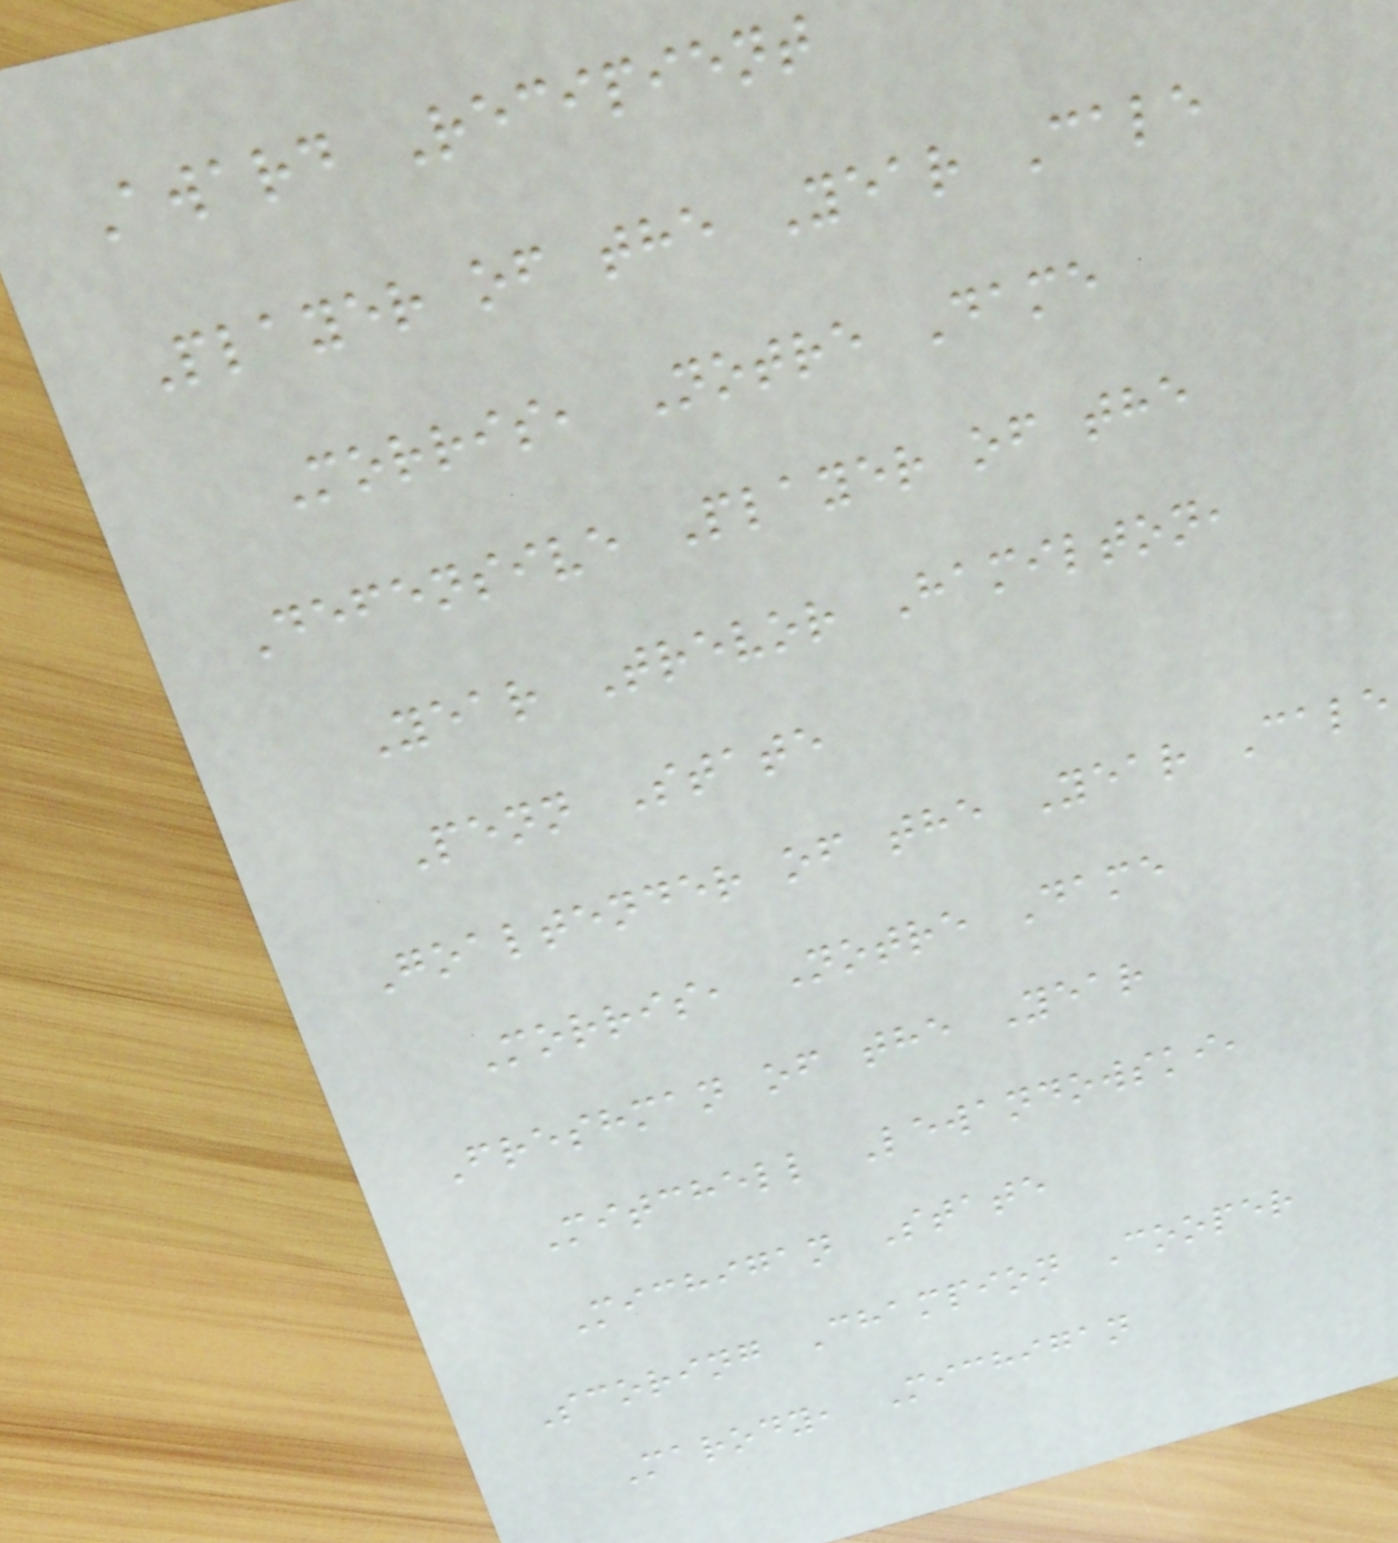Award Recipient
Player of the Year Cale
Morris, Notre Dame
Defensive Player of the
Year Trevor Hamilton,
Penn State
Goaltender of the Year Cale
Morris, Notre Dame
Freshman of the Year
Mitchell Lewandowski,
Michigan State
Scoring Champion Cooper
Marody, Michigan
